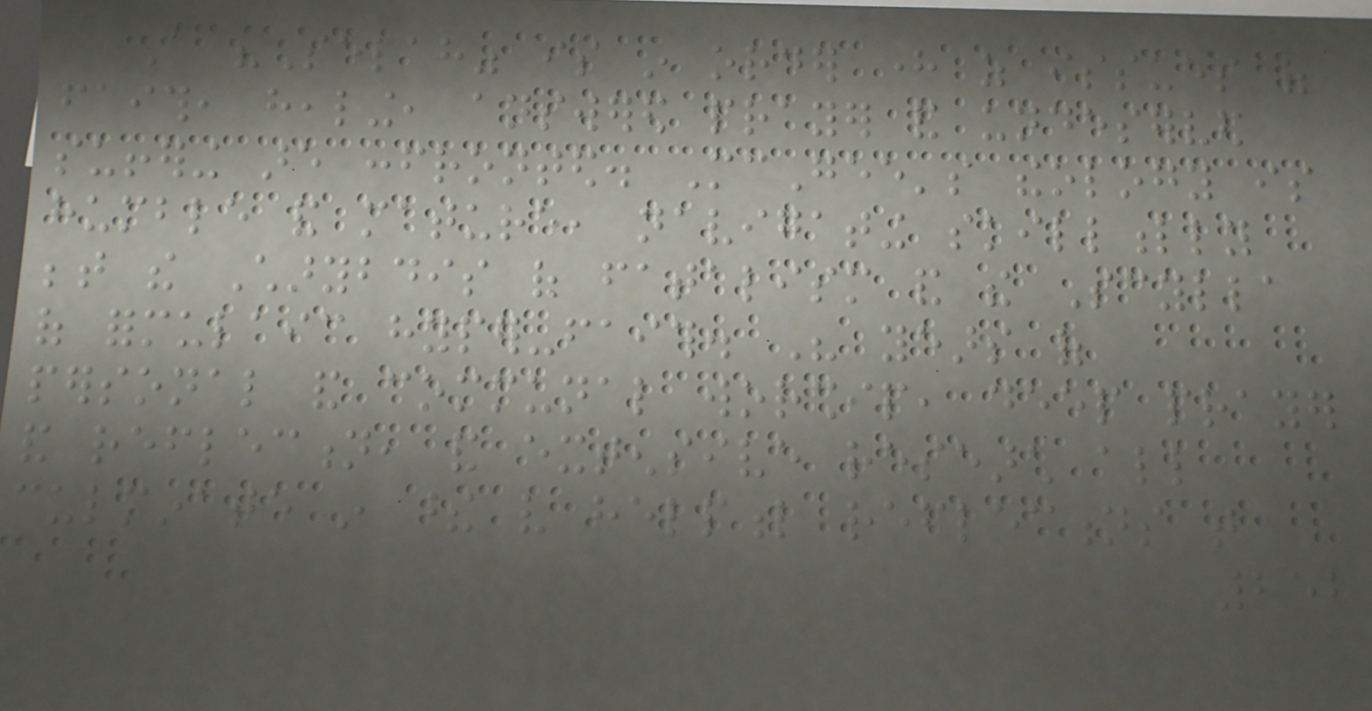A "Selah" is in order here as issues of
faith, healing, answered prayer and undeserved
suffering are confronted. McGee's theology is
humble and mature, navigating skillfully
between the Charybdis of fatalism and the Scylla
of formulaic hyper-faith. His years of
personal and communal worship, deep prayer
and reflection, and extensive research all
culminate in these very helpful reflections that
252
